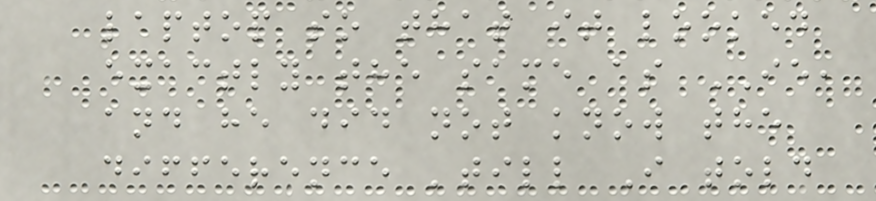laptop so that it looked
exactly the same as IE,
and he did not know the
difference 'till I told
